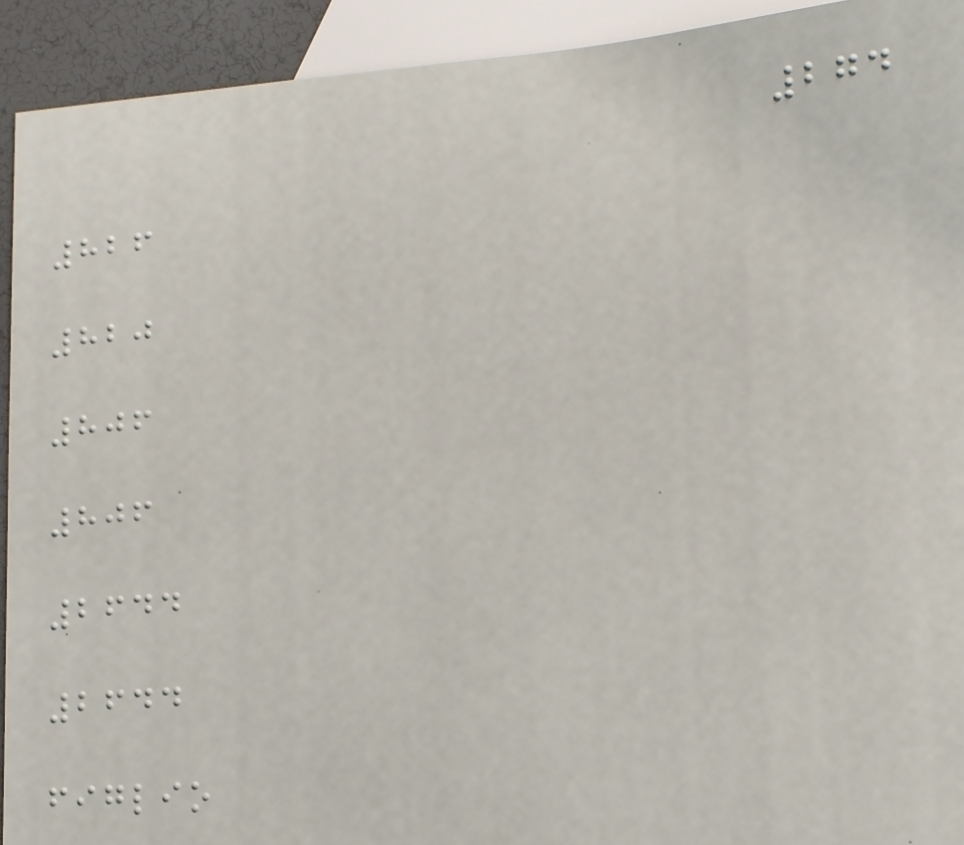274
826
820
806
806
2644
2644
figlio
